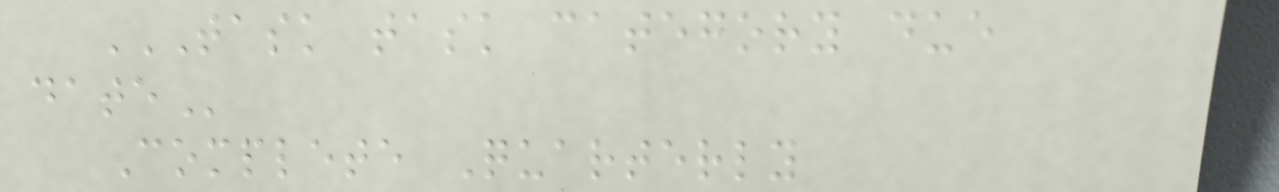TASK TASK CATEGORY DUE
DATE
Complete Quarterly
